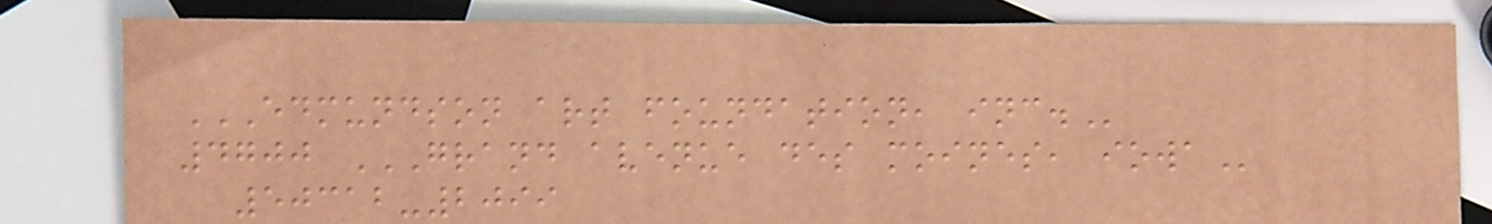EDMUNDSON ART FOUNDATION, INC.
4700 GRAND AVENUE DES MOINES, IOWA
50312-2099
